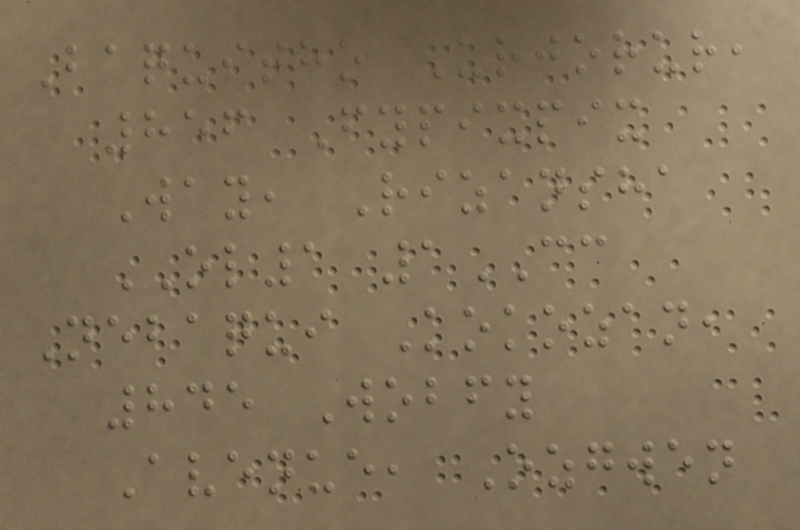Baquitho Urjorur,
856 Fypixpix
Way, Rizansha
OL1 1CC
Nebaqui Kokozan,
845 Wobfy
Avenue, Ozgwen
